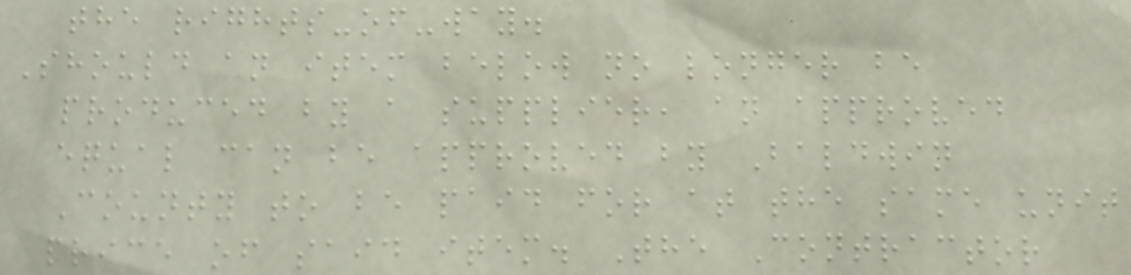the rights-of-way.
Should an item below no longer be
produced by a supplier, an approved
equal can be approved by Baldwin
County to be paid for at the same unit
price of said item. The Contractor
